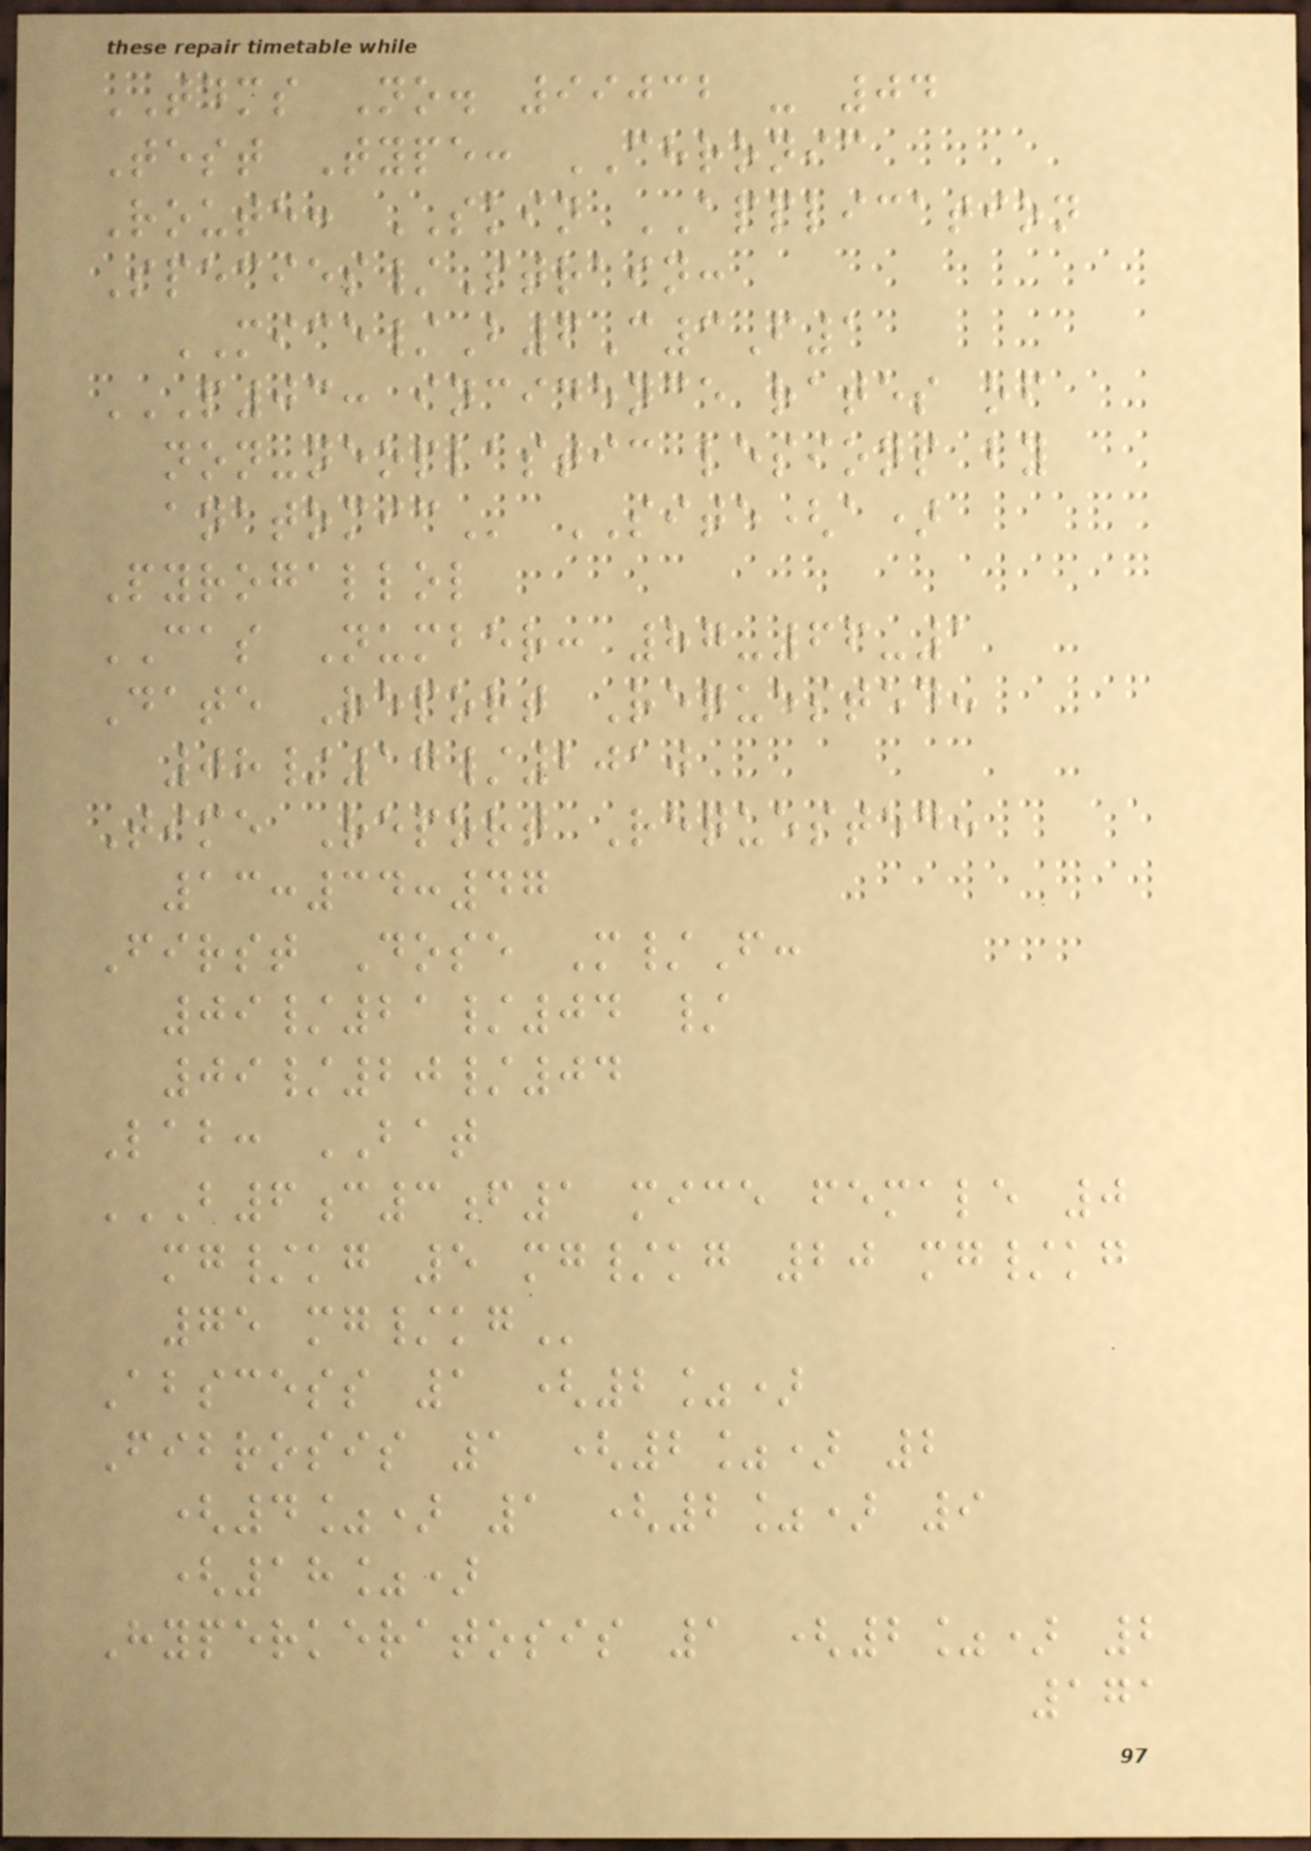TDMS No. 99032 - 04
Test Type: CHRONIC
Route: SKIN APPLICATION
Species/Strain:
MICE/B6C3F1
P03: INCIDENCE RATES OF
NON-NEOPLASTIC LESIONS BY
ANATOMIC SITE(a)
Pyrogallol
CAS Number: 87-66-1
Date Report Requested:
08/17/2010
Time Report Requested:
13:34:47
First Dose M/F:
09/21/04 /
09/20/04
Lab: BAT
B6C3F1 MICE FEMALE 0
MG/KG 5 MG/KG 20 MG/KG
75 MG/KG
Abscess 1 (2%)
Fibrosis 1 (2%) 2
(4%) 1 (2%) 9
(18%)
Hyperkeratosis 1 (2%) 2
171
